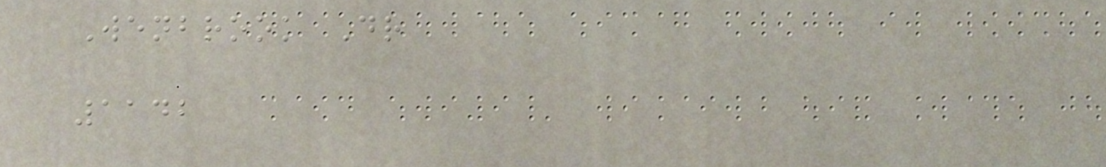Wenbrook Dr
1142
